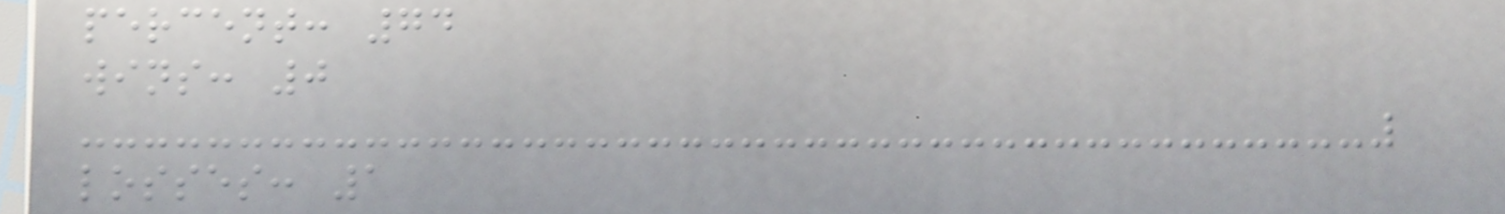percent: 74
wins: 0
losses: 1
